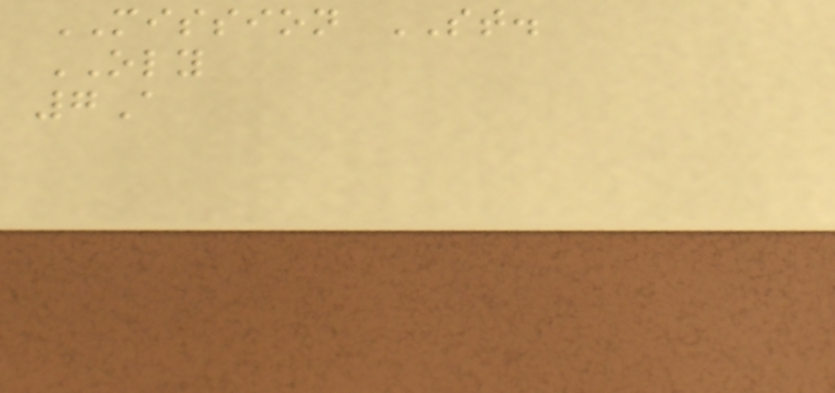MISSION ST.
OLY
7A
